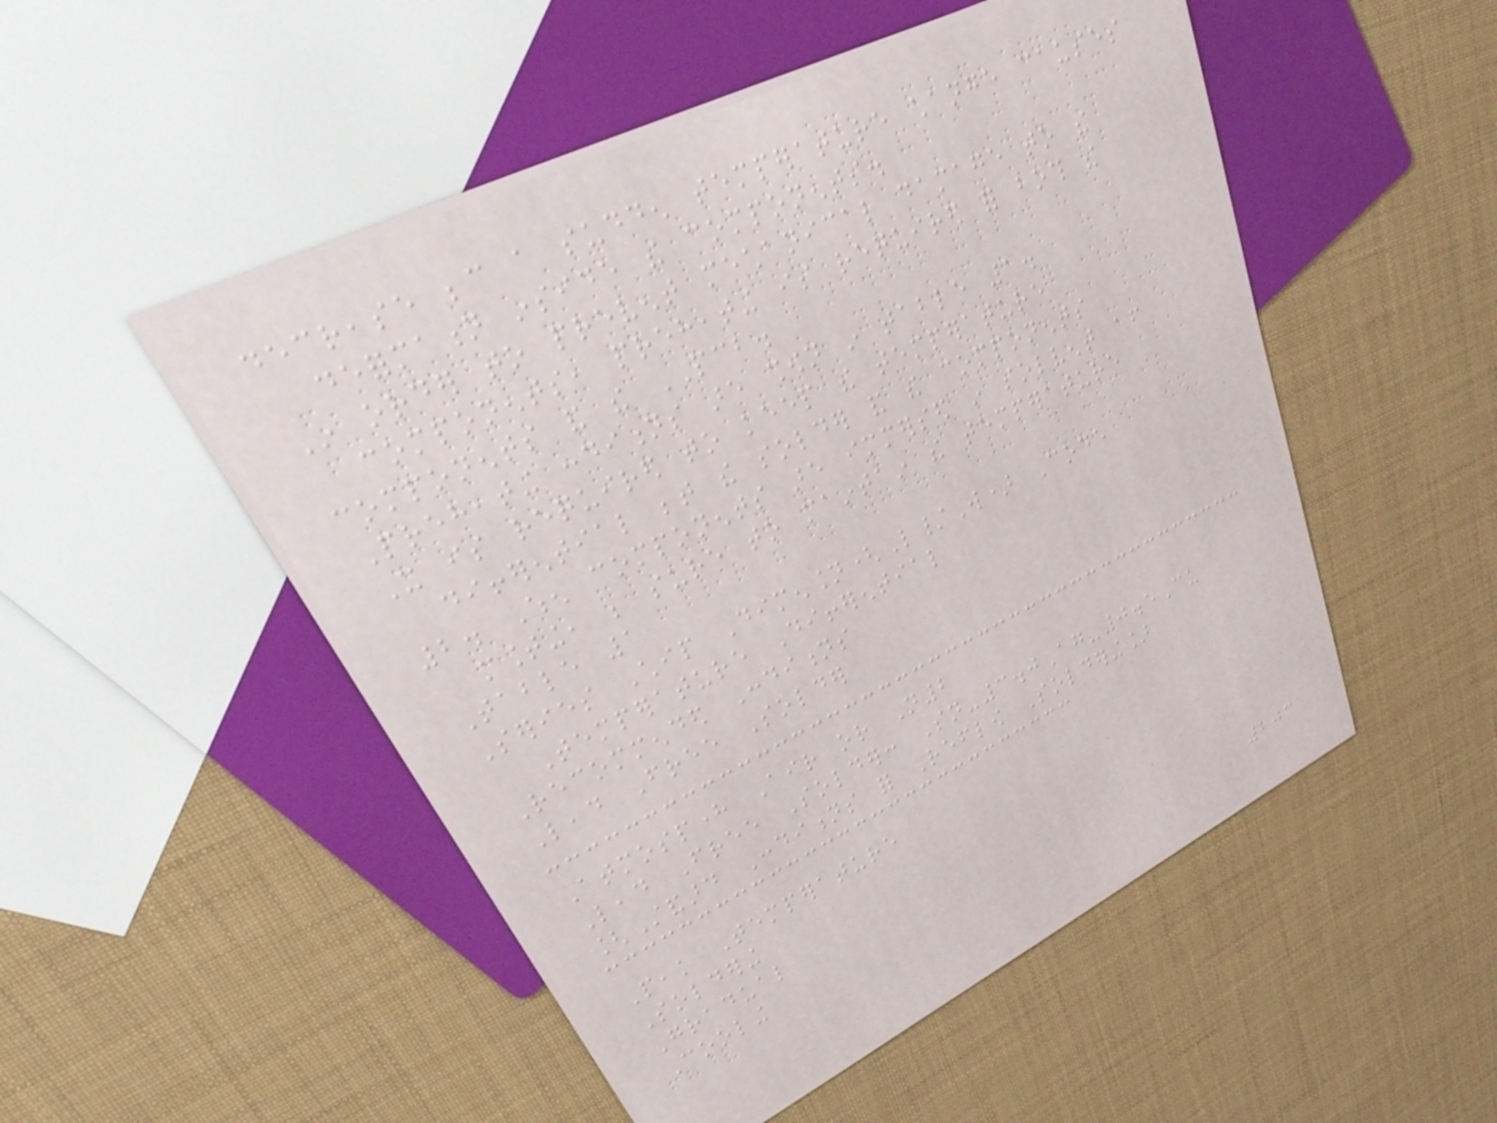decrease because a sudden temperature change causes
deformation inside the components.
In order to prevent mechanical damage to the
components, preheating is required for both the
components and the PCB.
Preheating conditions are shown in table 1.
It is required to keep the temperature
differential between the solder and the components
2. When components are immersed in solvent after
mounting, be sure to maintain the temperature
Table 1
Series Chip Dimension(L/W) Code
Temperature Differential
Recommended Conditions
Lead Free Solder
Atmosphere Air or N2
Lead Free Solder: Sn-3.0Ag-0.5Cu
[Standard Conditions for Reflow Soldering]
Peak Temperature
Soldering
Gradual
Cooling
203
